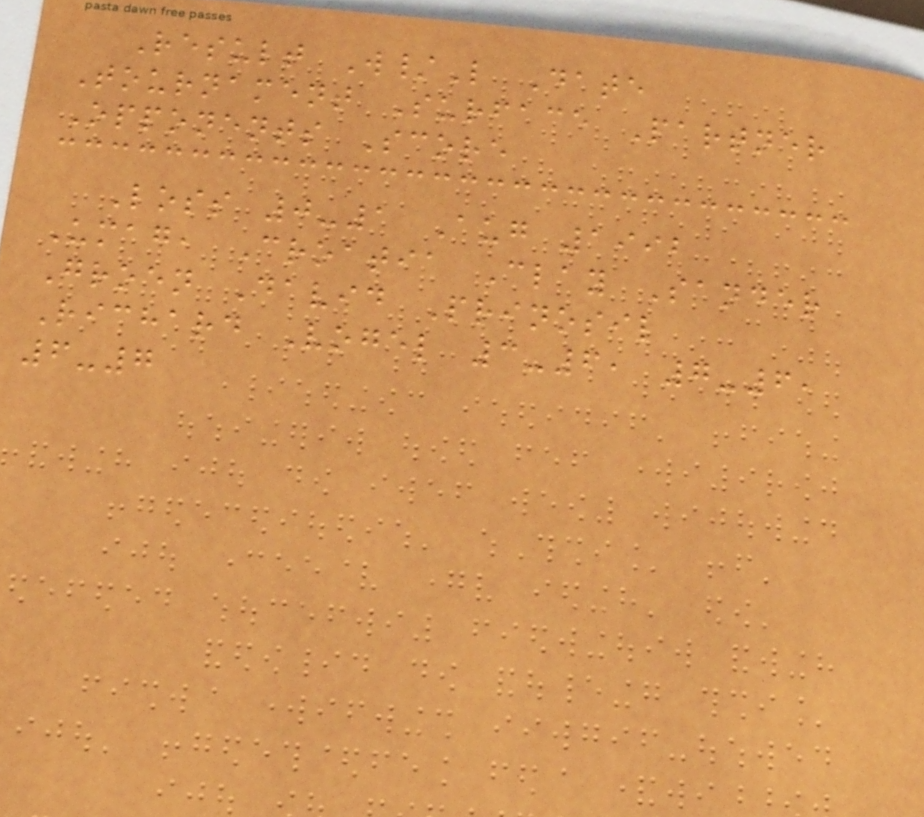Result W/L Date
Tournament Surface Partner
Opponents Score
Loss 0-1 Aug 1992
Umag, Croatia Clay Sander
Groen David Prinosil
Richard Vogel 3-6, 7-6,
6-7
